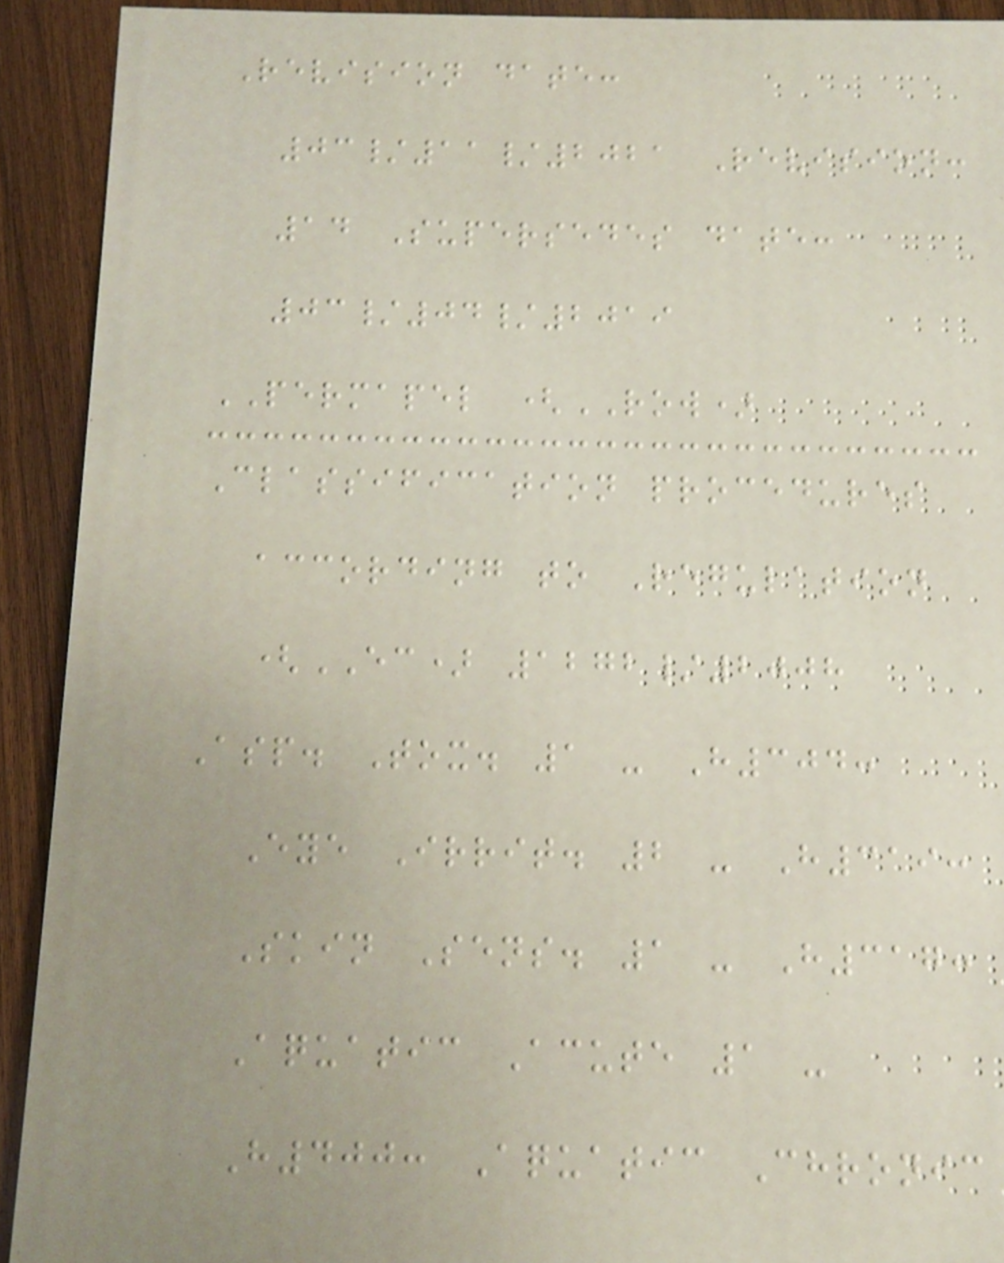Revision date:
03/11/2021 Revision:
14 Supersedes date:
03/04/2019
PERMAPEL (ROW)
Classification procedures
according to Regulation
(EC) 1272/2008
Asp. Tox. 1 - H304:
Eye Irrit. 2 - H319:
Skin Sens. 1 - H317:
Aquatic Acute 1 -
H400: Aquatic Chronic
